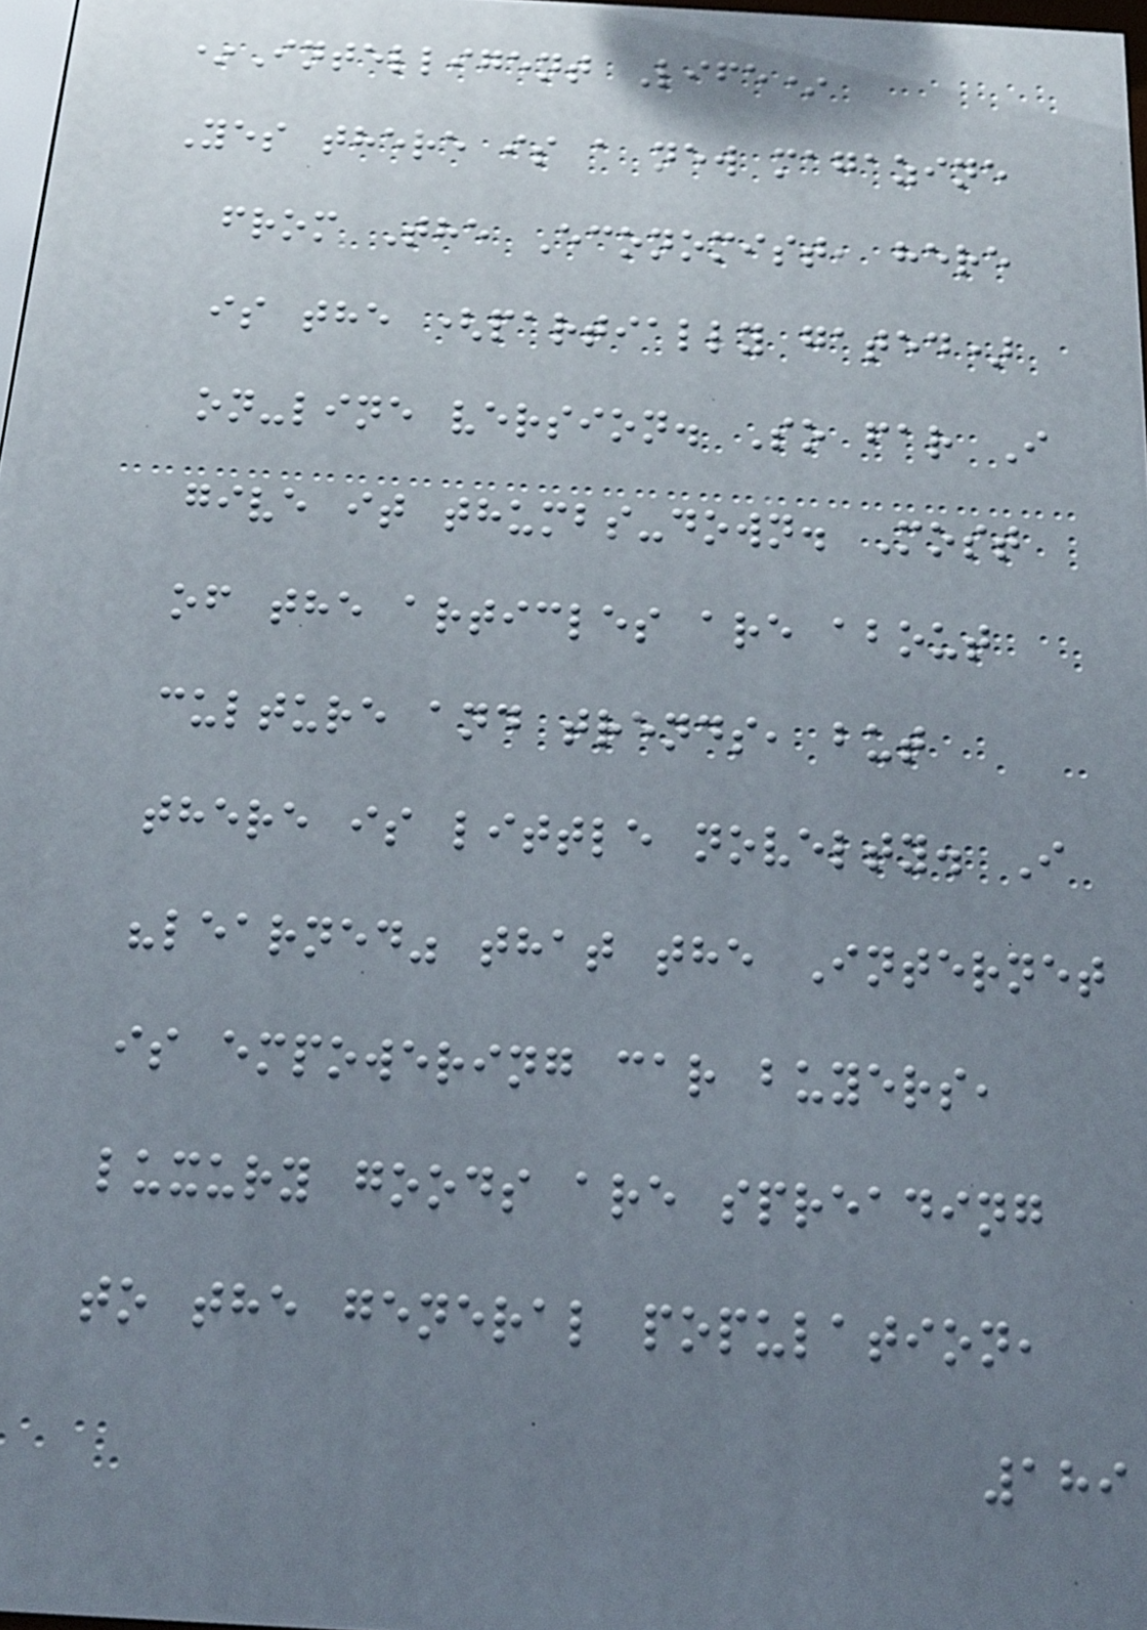*Intelligent Life*
Yes there is a new magazine
from The Economist, here
is the (partially gated)
on-line version. So far I
give it thumbs-down. Most
of the articles are about
culture and trends, but
there is little novelty. I
"learned" that the Internet
is empowering car buyers,
luxury goods are spreading
to the general population,
189
